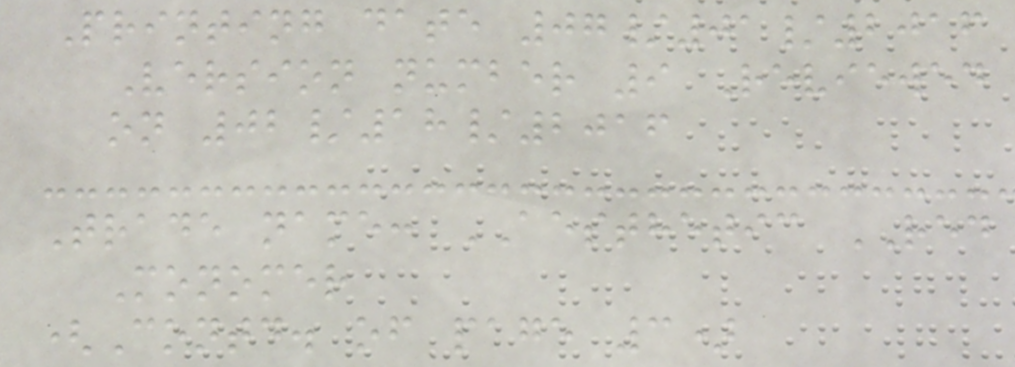Printing date 07/01/2016
Version number 9 Reviewed
on 02/18/2016
Trade name: AESTHETIC RED
Monomer
(Contd. of page 3)
